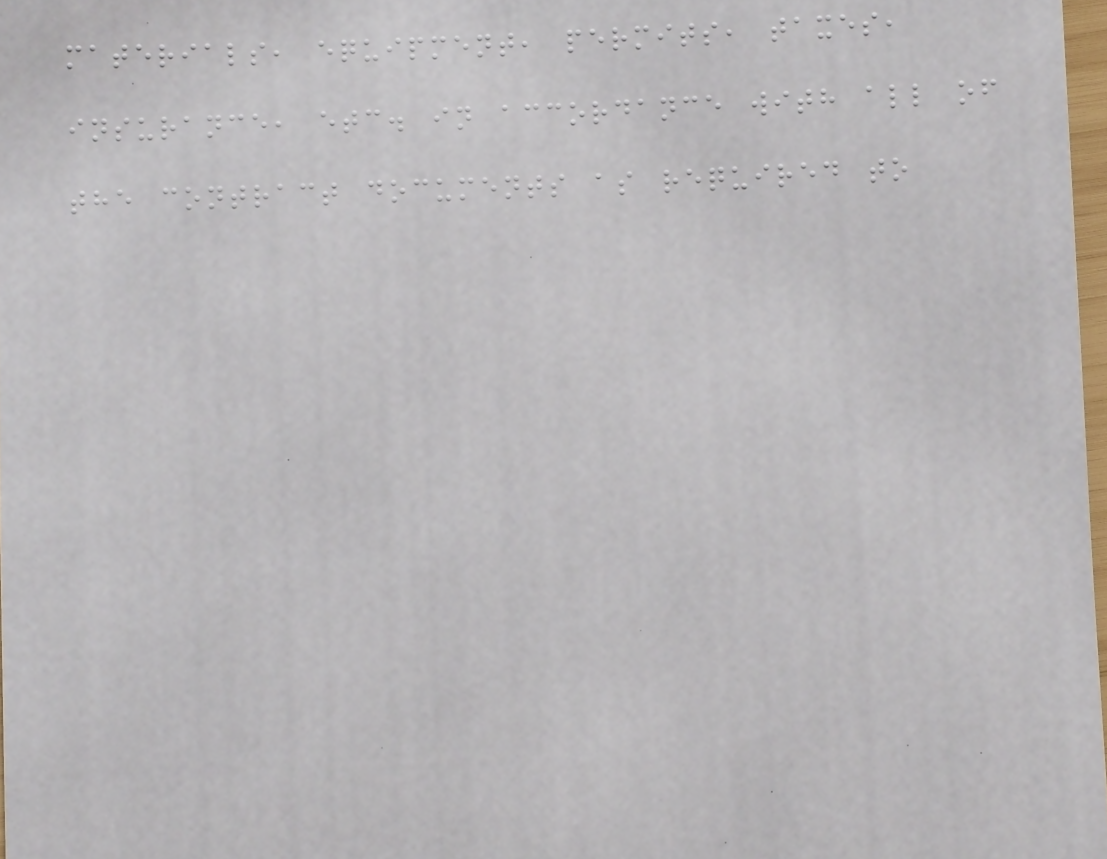materials, equipment, permits, taxes,
insurance, etc. in accordance with all of
the contract documents as required to
